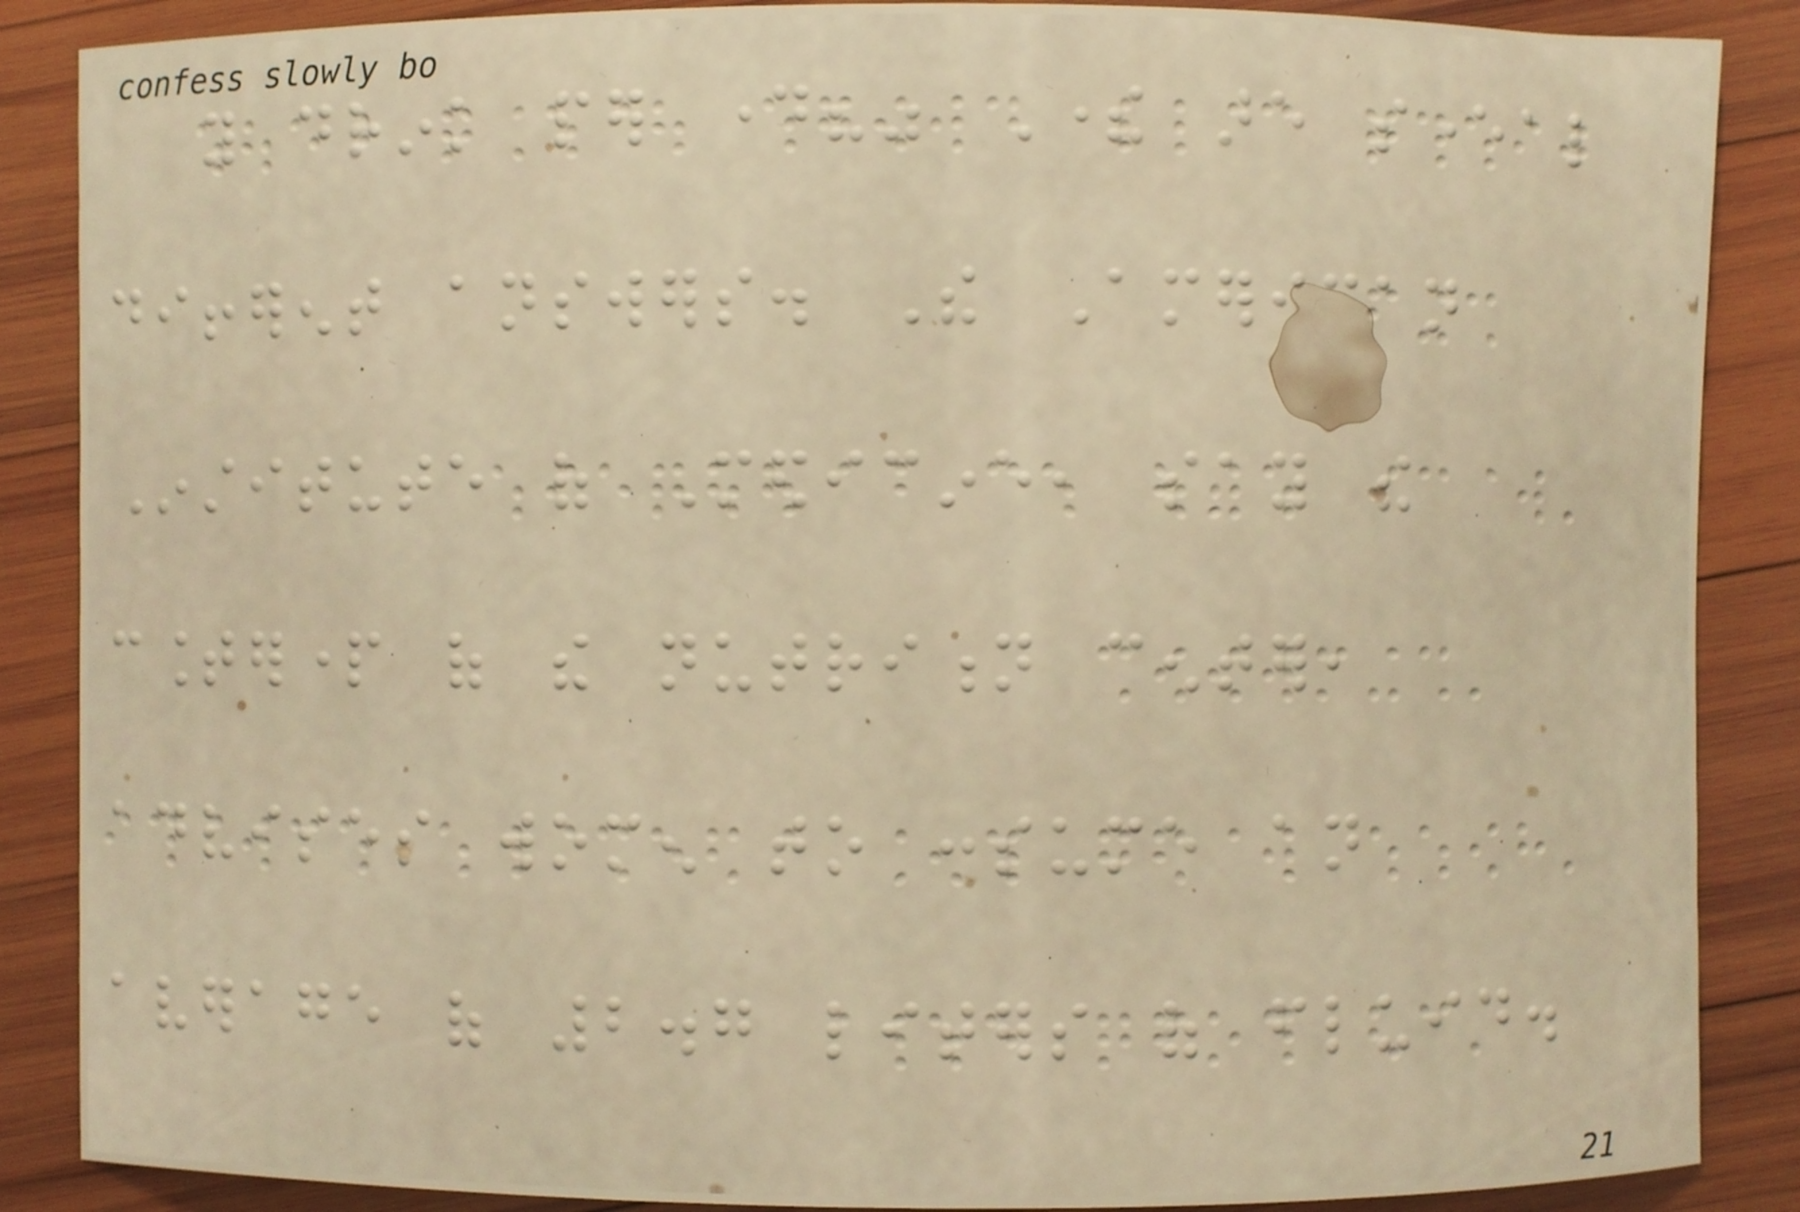you drink per day?" There are several
different answers. The American
Institute of Medicine, say the
counterpart of the nutrition center,
advises women to consume an
average of 2.7 liters of fluid.
